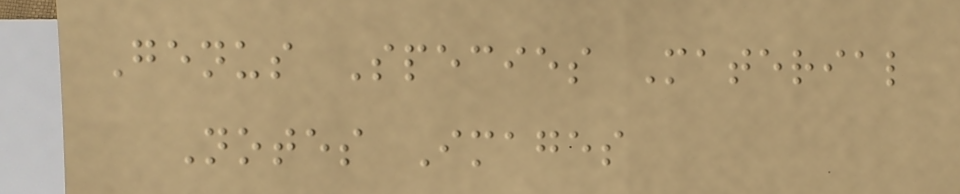Genus Species Material
Notes Images
